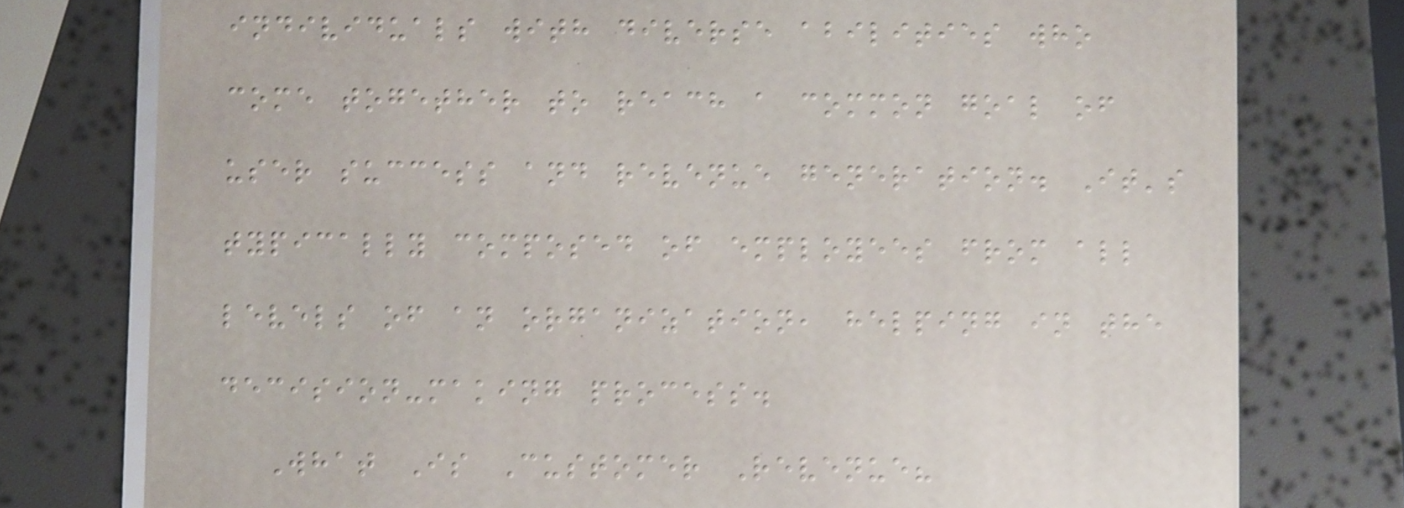individuals with diverse abilities who
come together to reach a common goal of
user success and revenue generation. It's
typically composed of employees from all
levels of an organization, helping in the
decision-making process.
What Is Customer Revenue?
